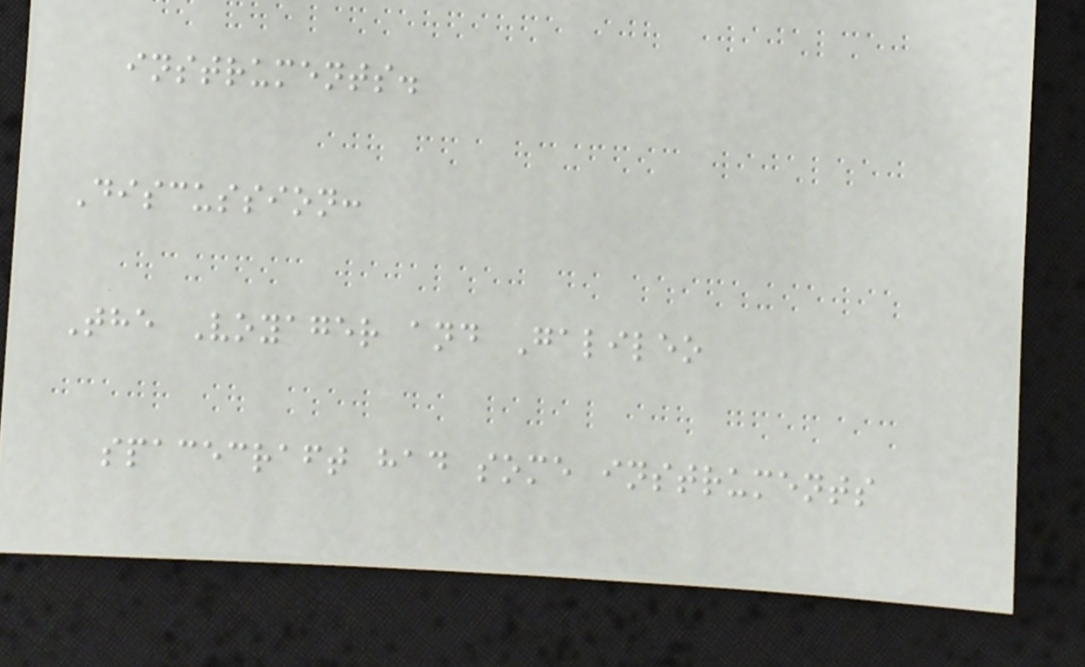instruments.
Discussion:
The Voyager and Galileo
spacecraft had some instruments
